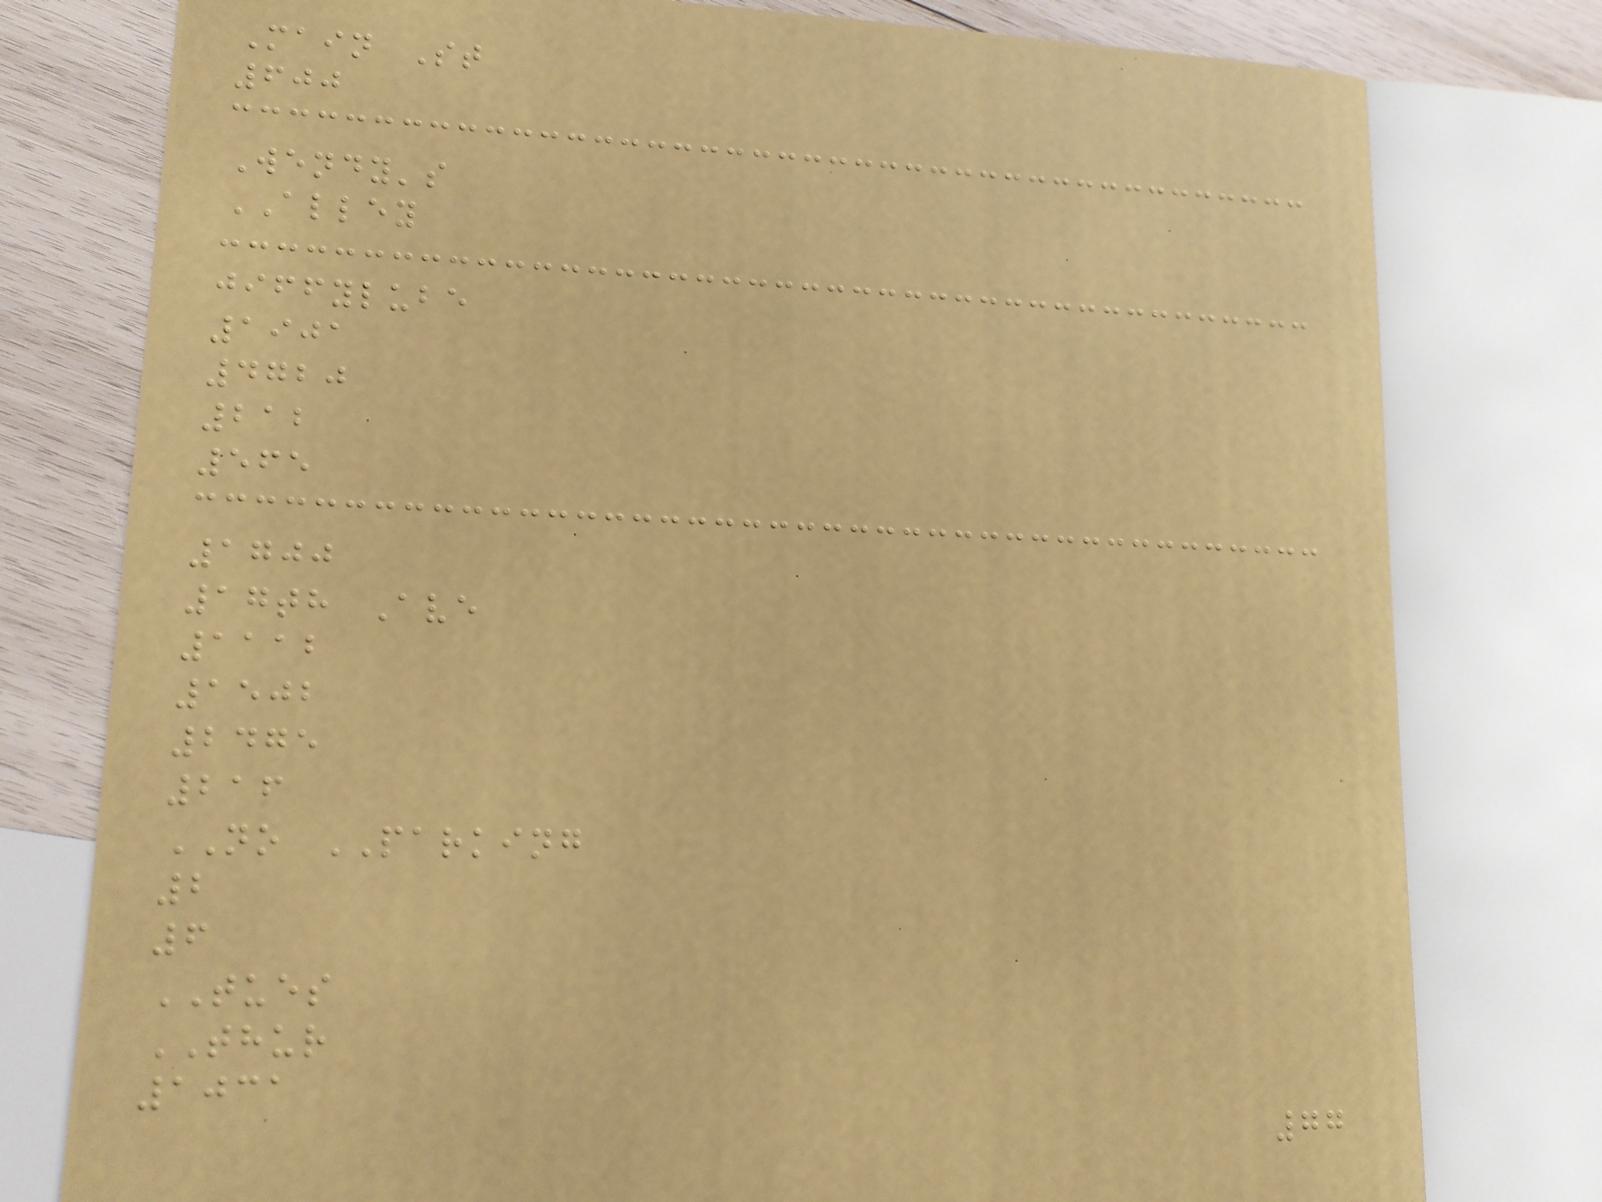Main St
600
Wendy's
ALLEY
jiffylube
1901
4720
212
565
1700
17th Ave
1112
1502
2475
216
NO PARKING
2
6
TUES
THUR
1031
77
